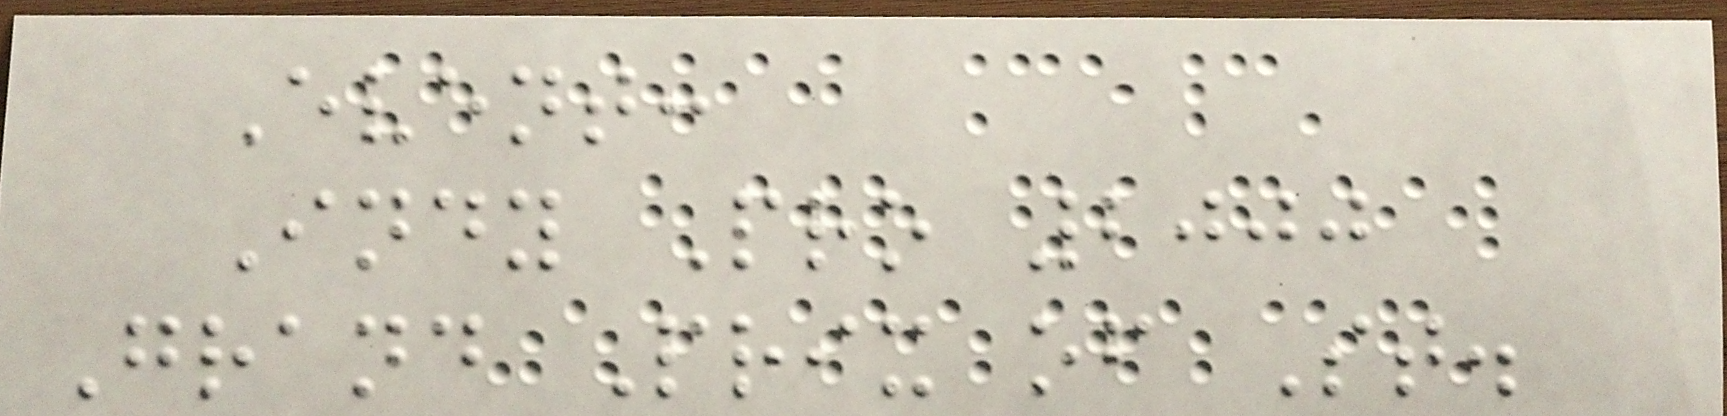Event:
Indy Pro 2000
Grand Prix of St.
